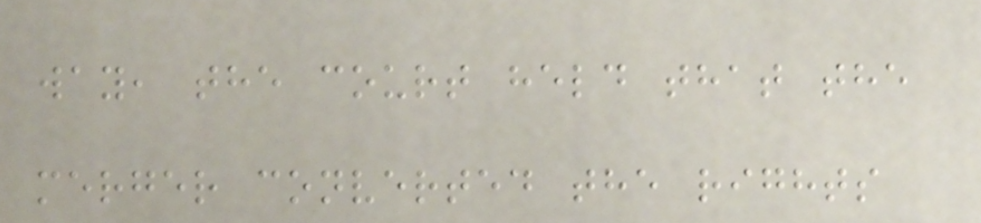way, the court held that the
merger converted the rights
